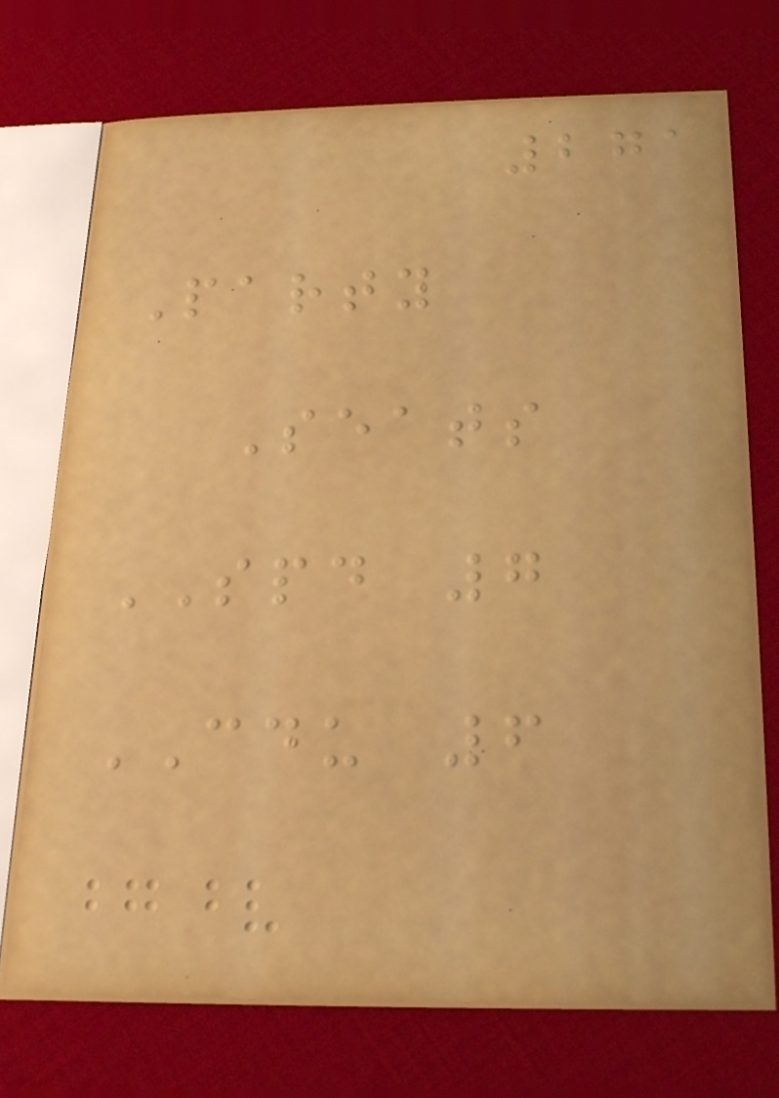271
Party
Seats
SPD 7
CDU 6
